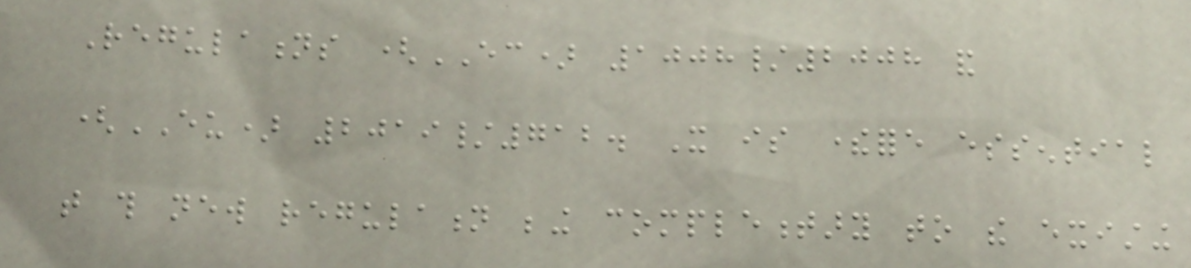Regulations (EC) 1008/2008 and
(EU) 2019/712. It is therefore essential
that this new regulation being complementary to the existing
